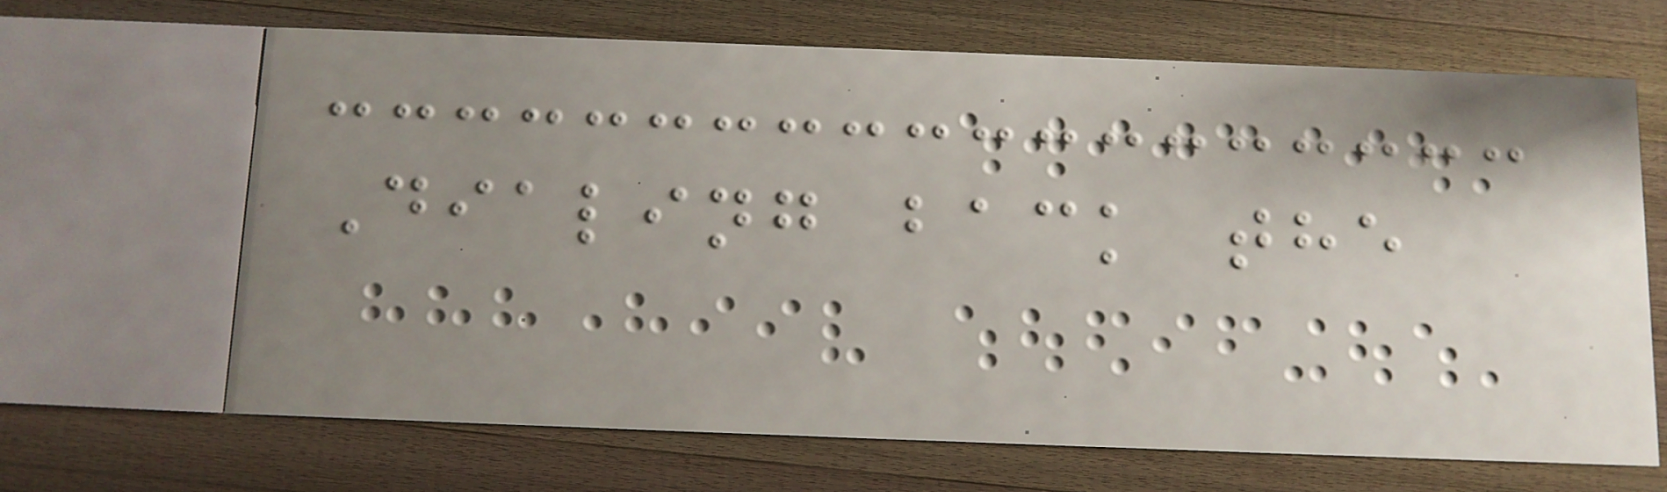Dialing back the
